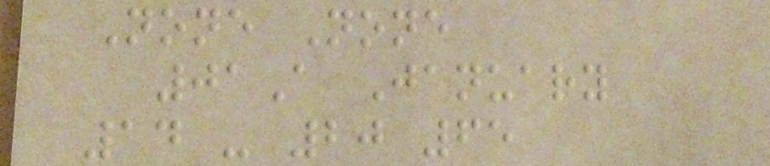None None
01A January
14 - 20 65
